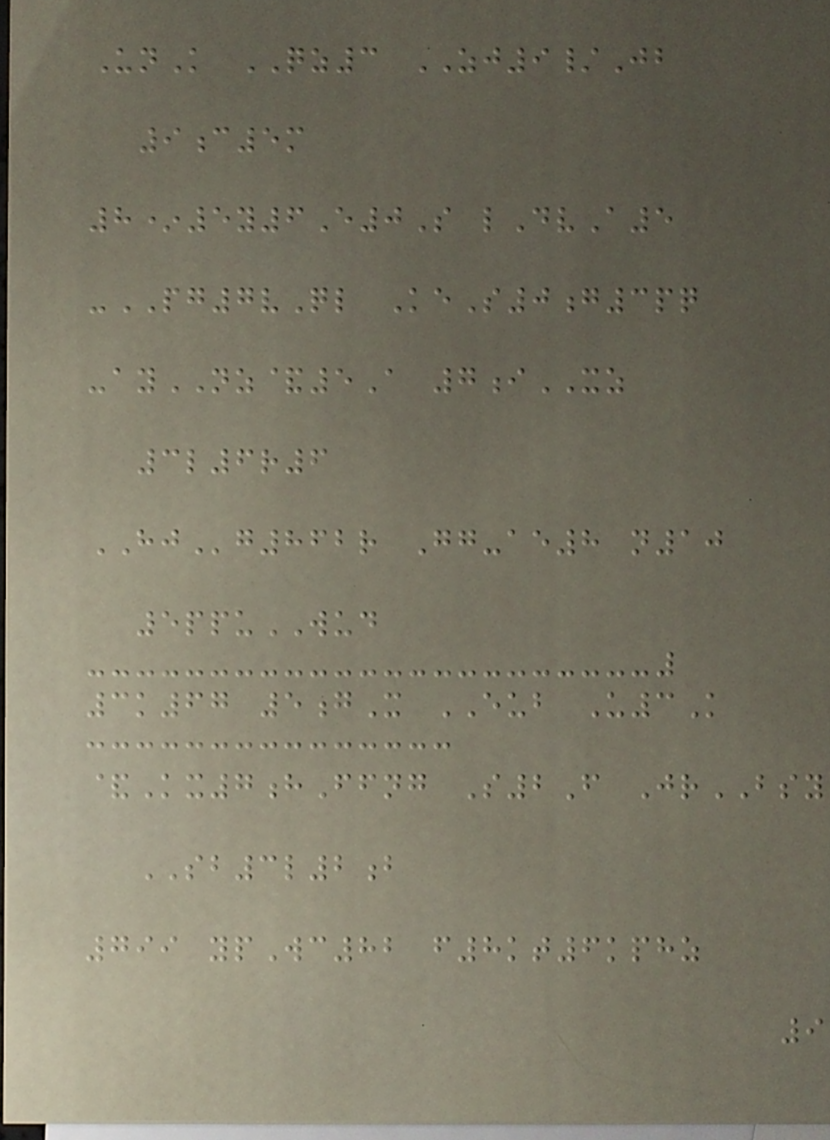UnK QZ3 ZJ9/Jb
9c5m
8*5y6E0S lDvA5
-PG7vQl KeS0g3pq
-ayNZ&5A 7iXZ
3l6r6
HJg862r Gg-ae8 n10
5ppuWUD
3k67 5gX EUB U3K
&Kx7hFfng S2F JrBSY
SB3l2b
799 ypWc82 f8kt6kphz
9
